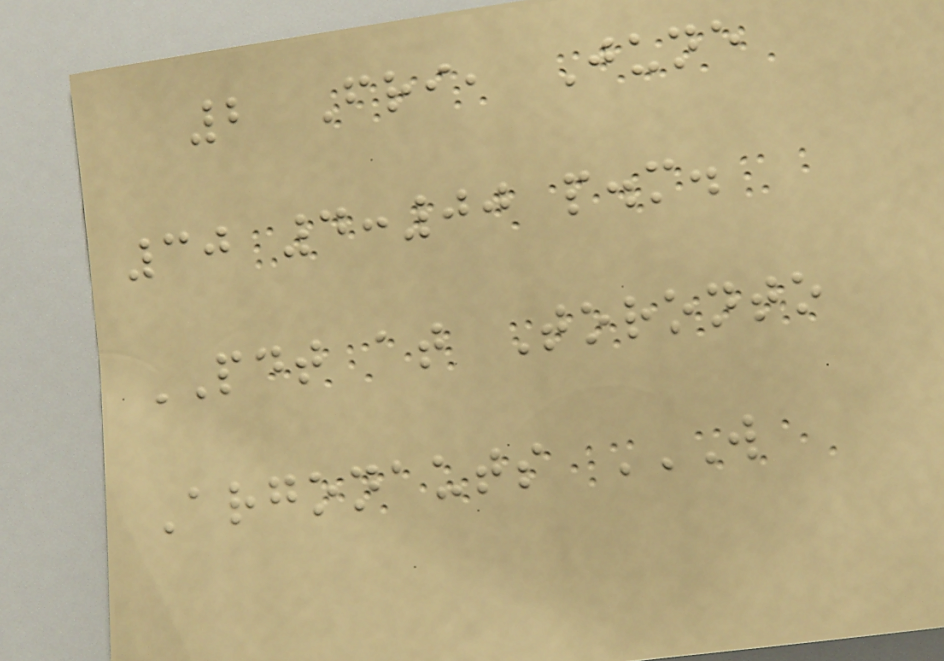2 Fri, June
30 4:00 p.m.
PDT at Toronto
Argonauts W
